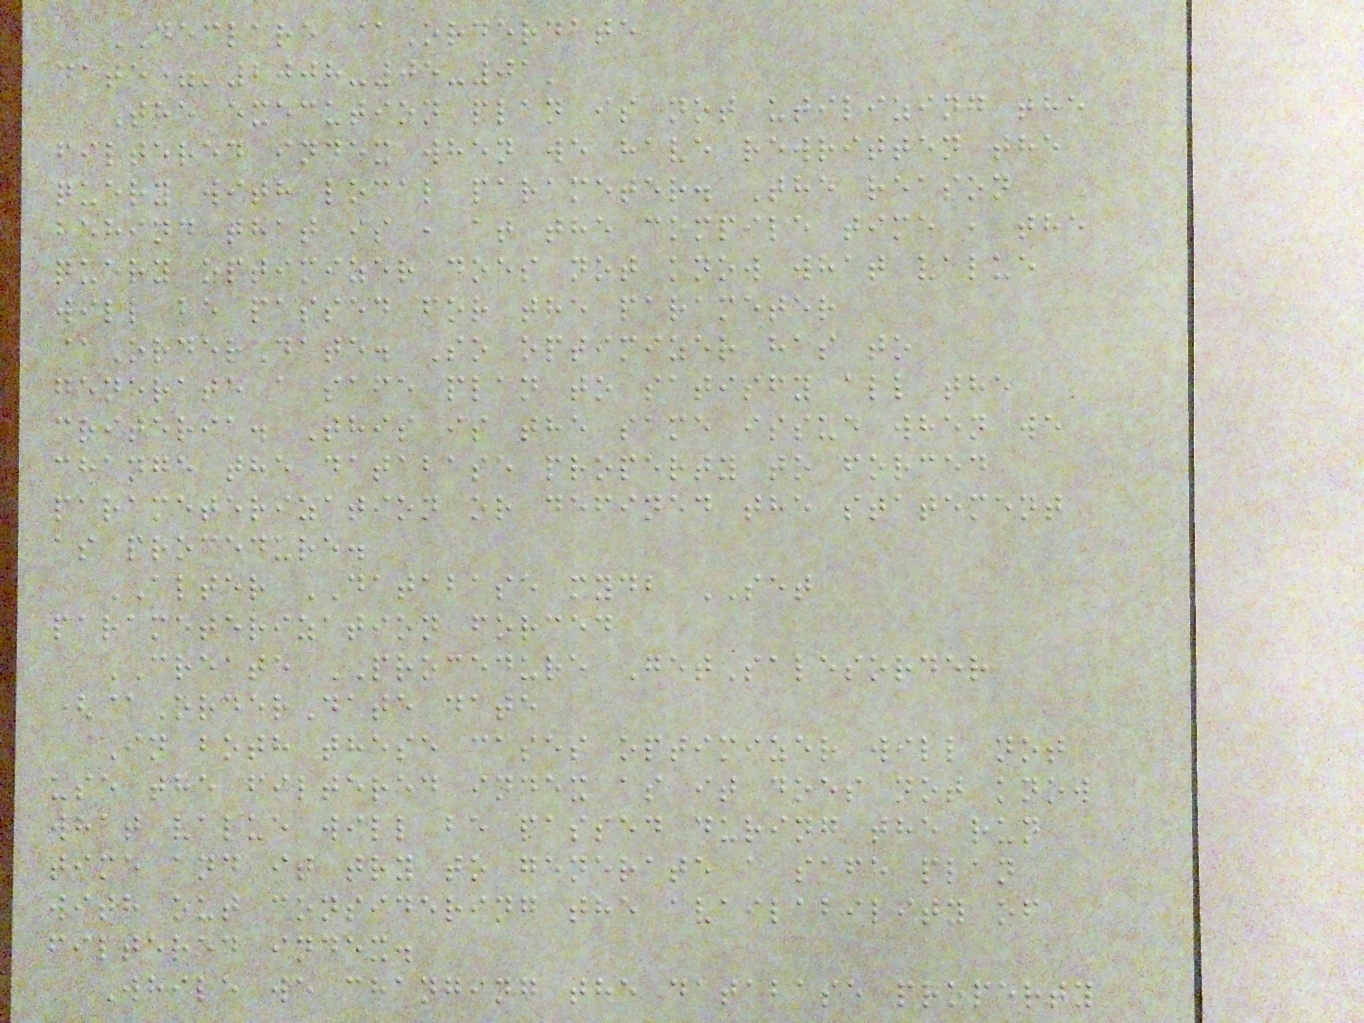DECLARE @Orderdate
date='2008-05-01'
The execution plan is not utilizing the
filtered index when we have rewritten the
query with local parameter. The reason
behind that is , at the compile time , the
query optimizer does not know what value
will be passed for the parameter
@OrderDate. So optimizer has to
generate a safe plan to satisfy all the
criteria. This is the same issue when we
change the database property to forced
parameterization or defined the statement
as procedure.
ALTER DATABASE mydb SET
parameterization forced
CREATE PROCEDURE GetSalesorder
(@OrderDate date
In both these cases optimizer will not
use the filtered index as it does not know
what value will be passed during the run
time and it try to generate a safe plan
with out considering the availability of
filtered index.
While we changing the database property
